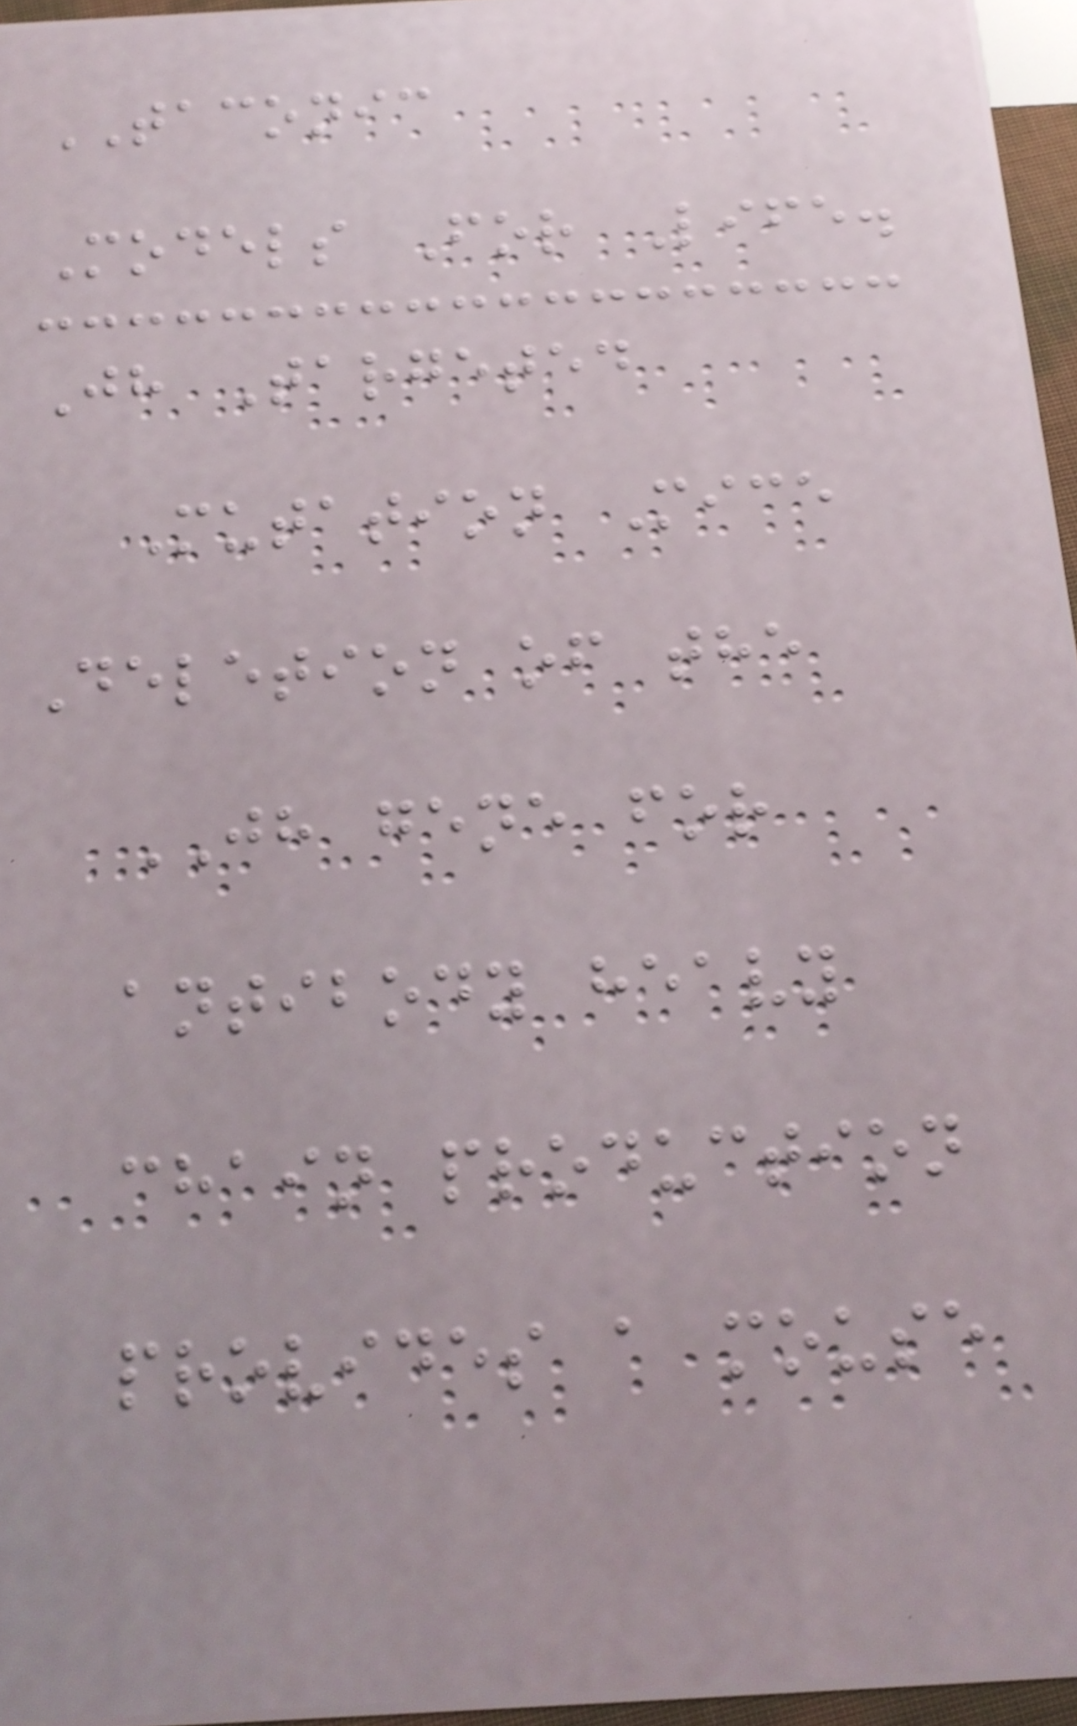TACONIC
Models For Life.
Jh Targeted
Mutation Mice
Deletion of the
JH gene for
antibody heavy
chain production
provides a mouse
